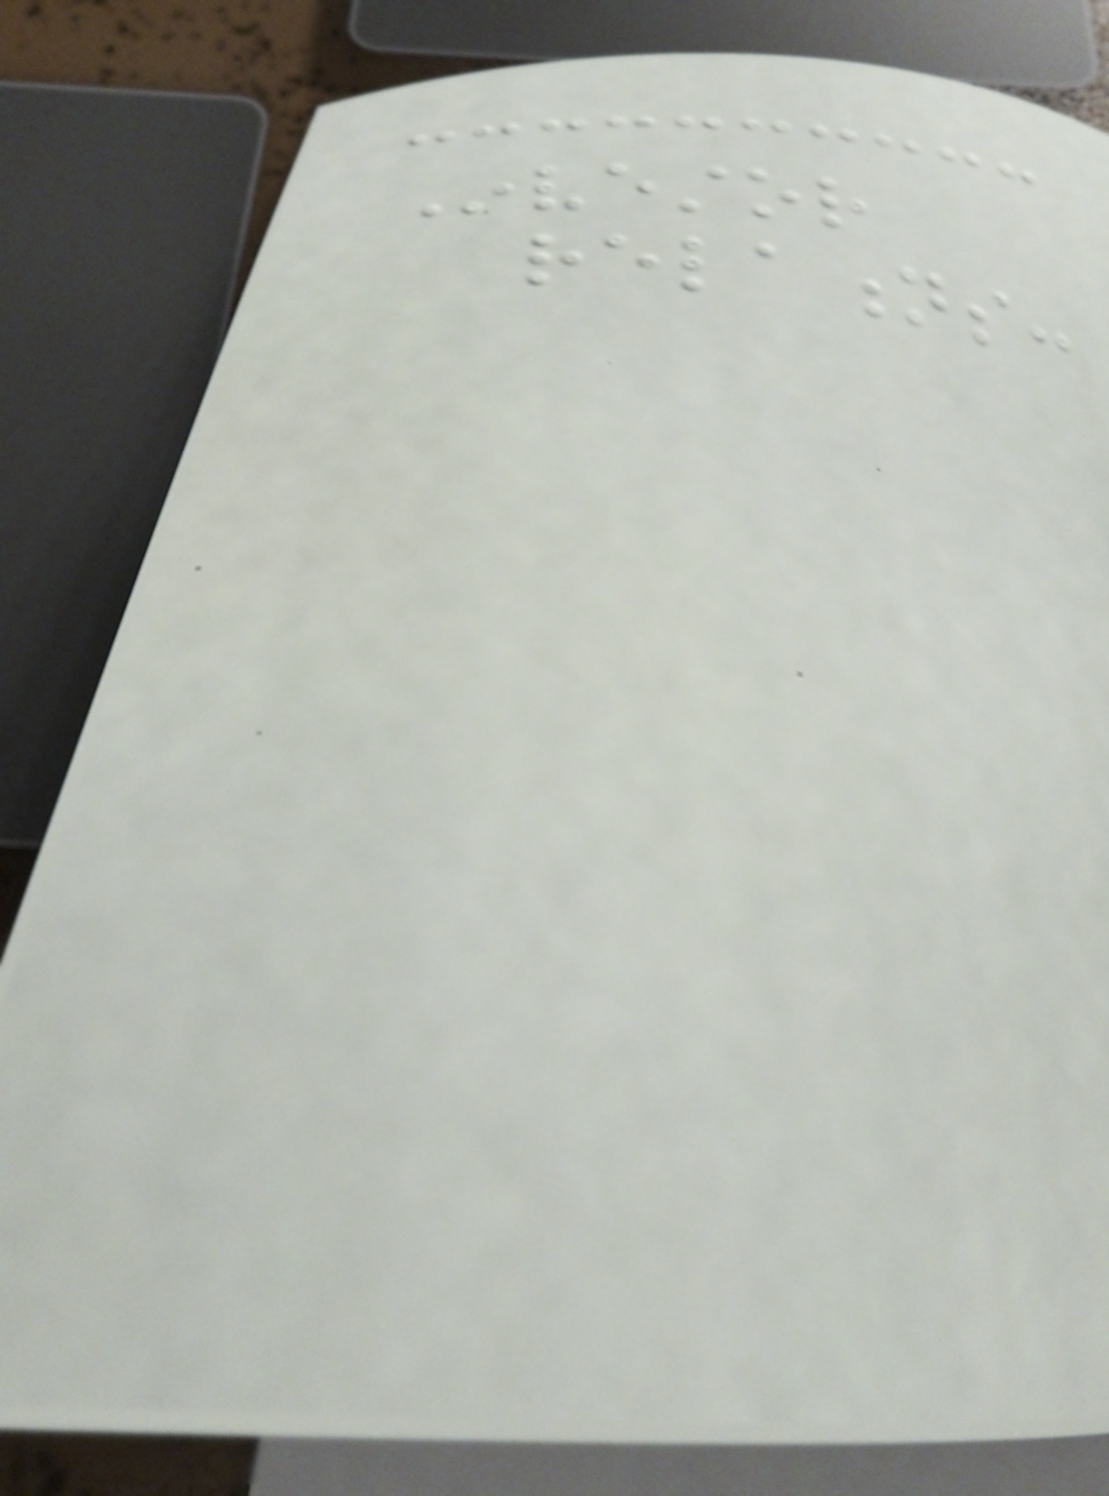Investor
relations:
